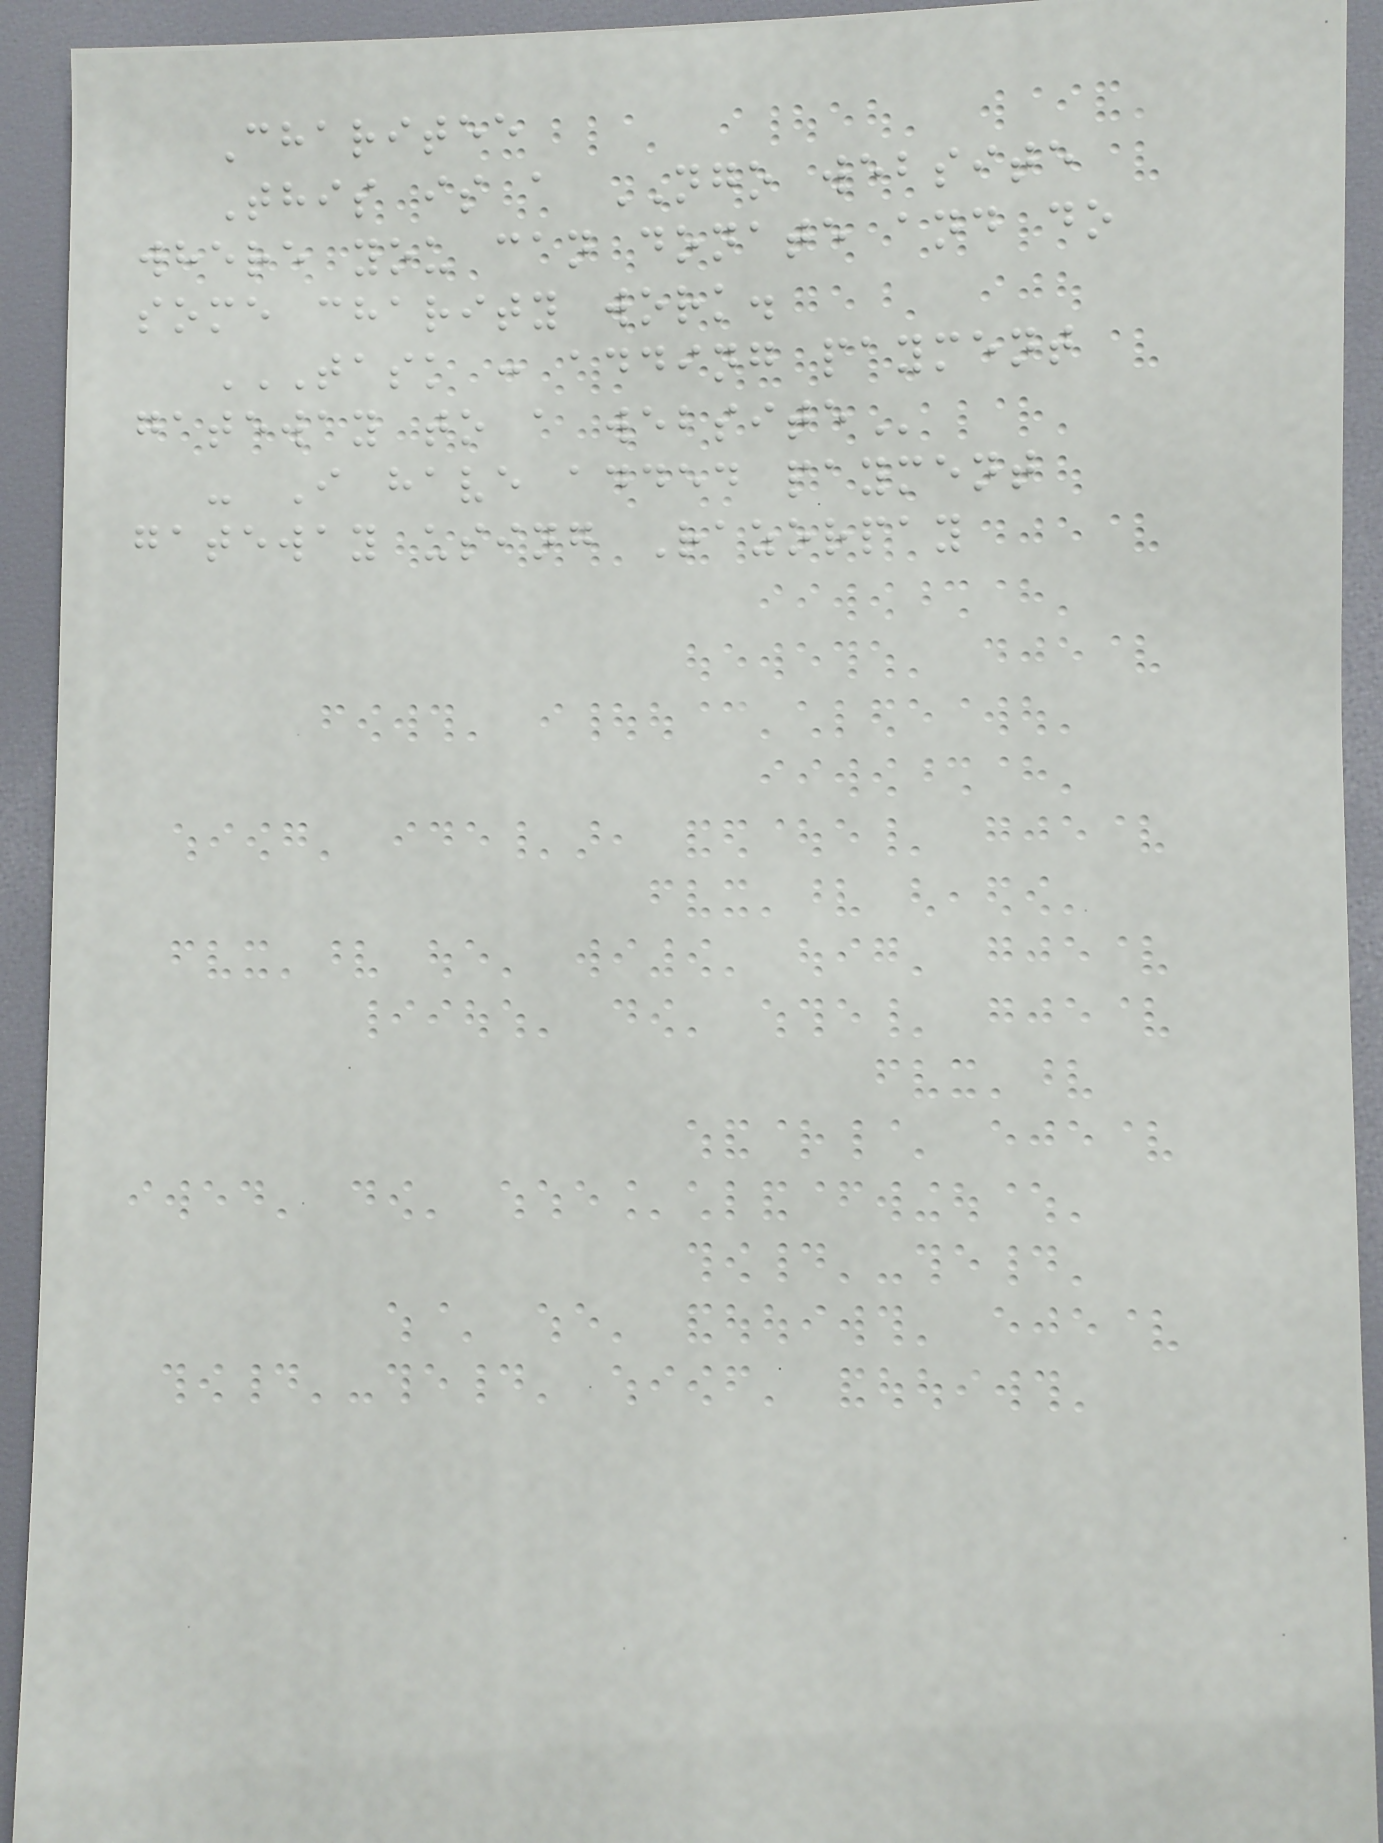Charitee
This is a NGO website
where you can donate and do
some charity work.
TASK : ADDING PAYMENT
GATEWAY TO A WEBSITE
- I have added payment
gateway using Razorpay
